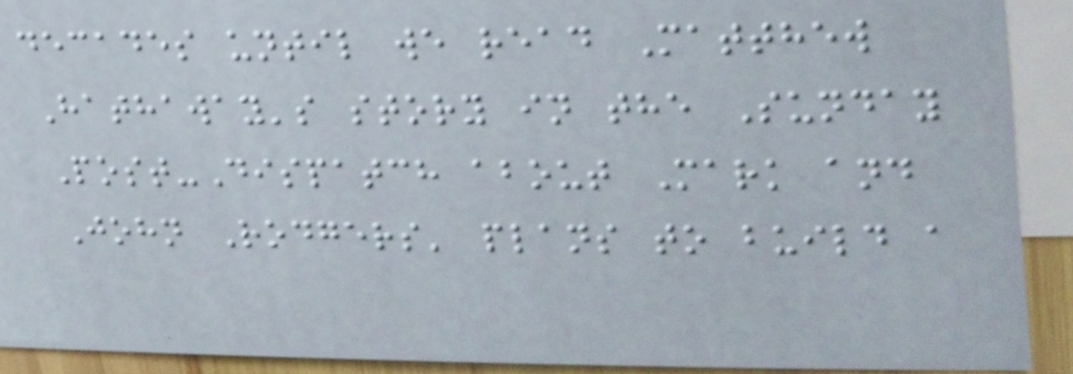decades until we read Matthew
Hathaway's story in the Sunday
Post-Dispatch about Mark and
John Rodgers' plans to build a
